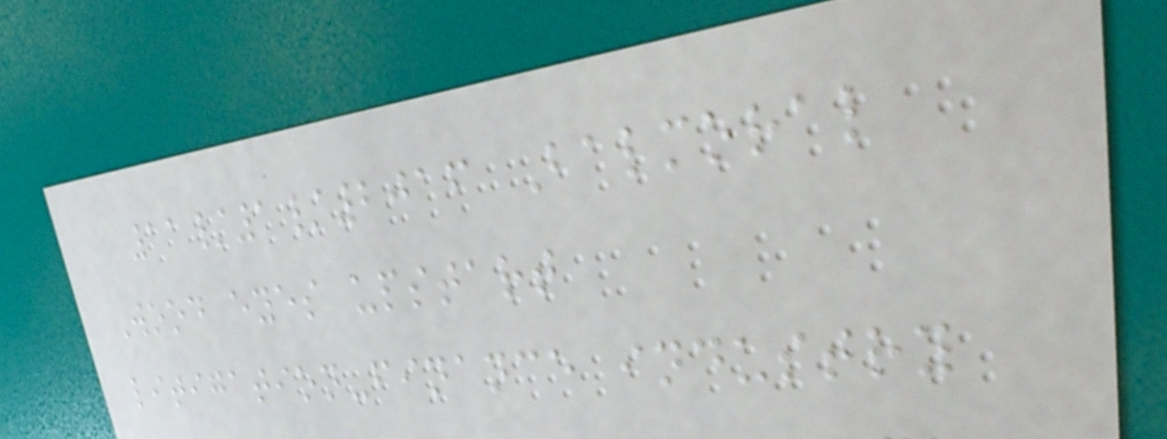11/1/2016 Balmoral
Wood eyes upstart
litigation-finance industry
